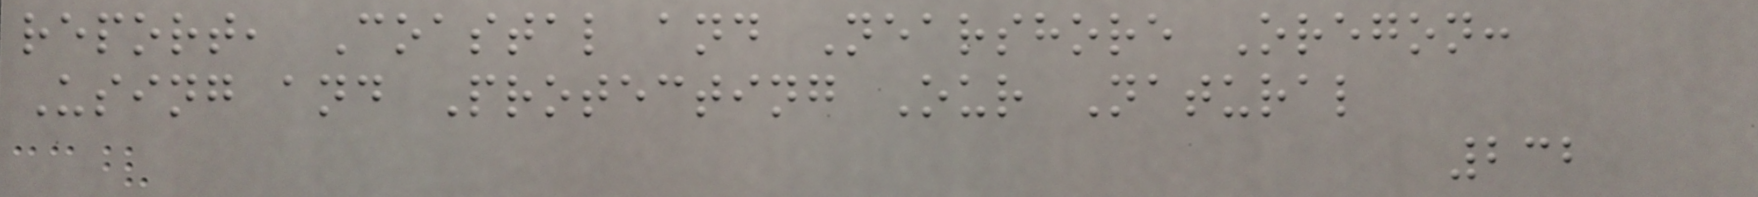report, Coastal and Nearshore Oregon:
Using and Protecting Our Natural
232
